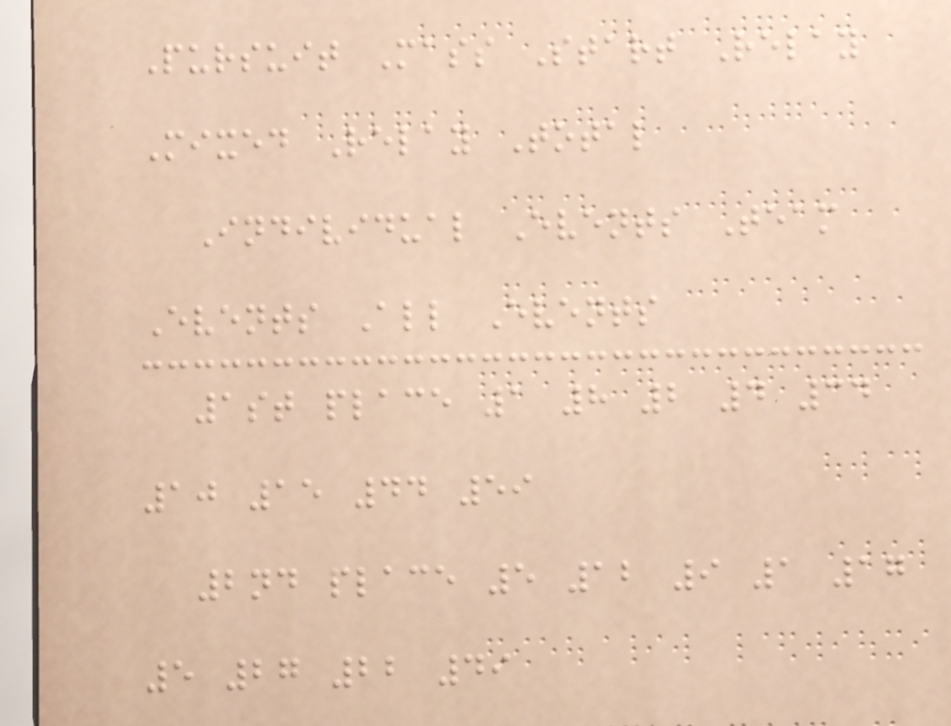Pursuit Mass Start Relay
Mixed Relay Total
Individual Events Team
Events All Events
1st place 1 8 2 4 34
10 15 44 59
2nd place 5 12 9 1 17
5 27 22 49
